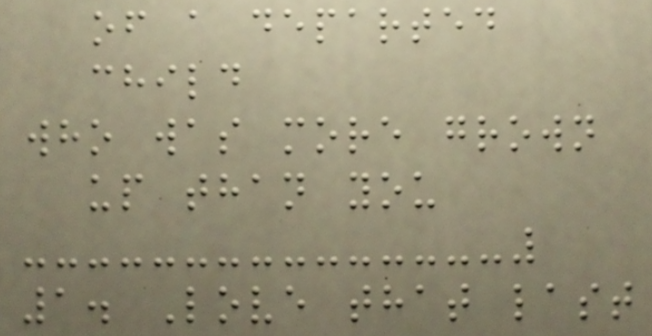of a departed
child
who was more grown
up than you
1. Love that last
